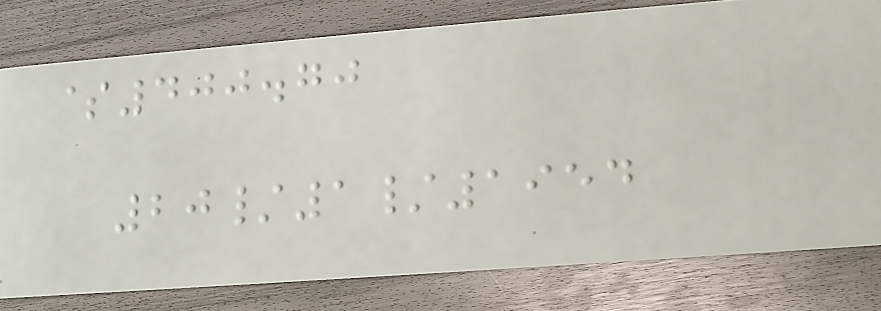$400.70
20/1/1954
